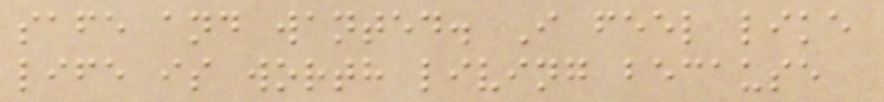safe and wanted. I feel like
life is worth living because
